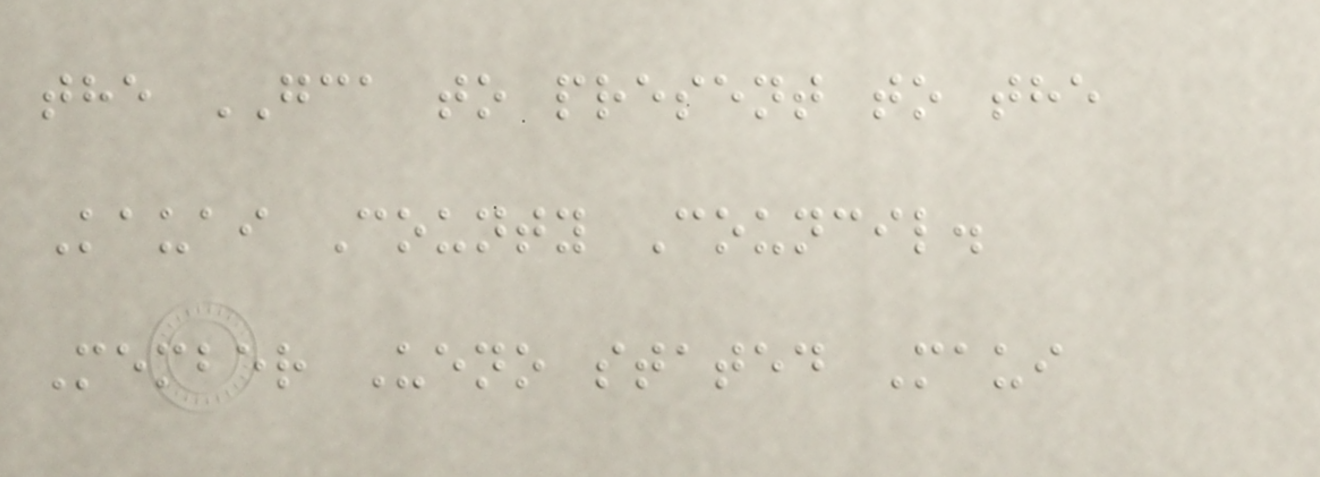the GCA to present to the
Kauai County Council.
Member Ueno stated Maui
